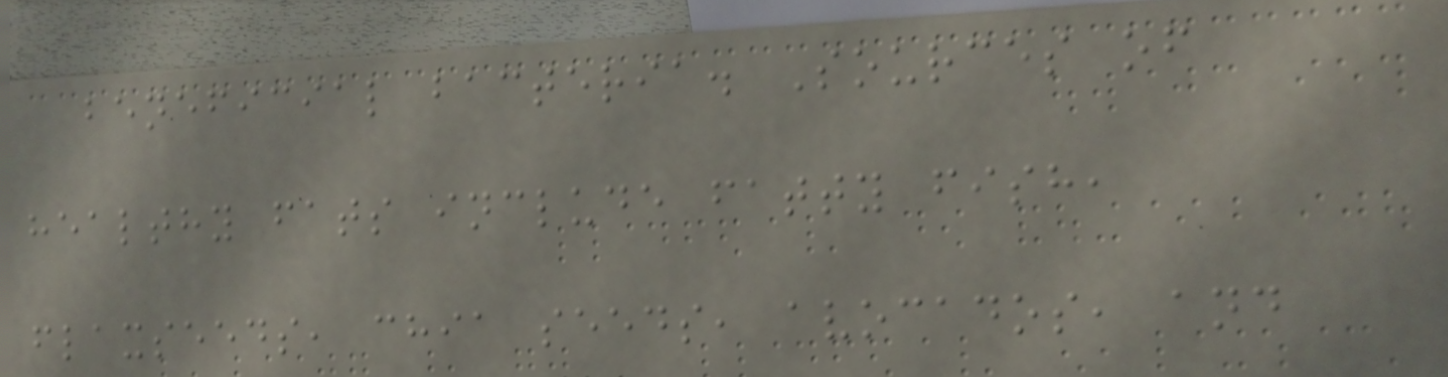beneficial bacteria. Sources of
healthy fats include fatty fish,
flaxseeds, chia seeds, avocados, and
